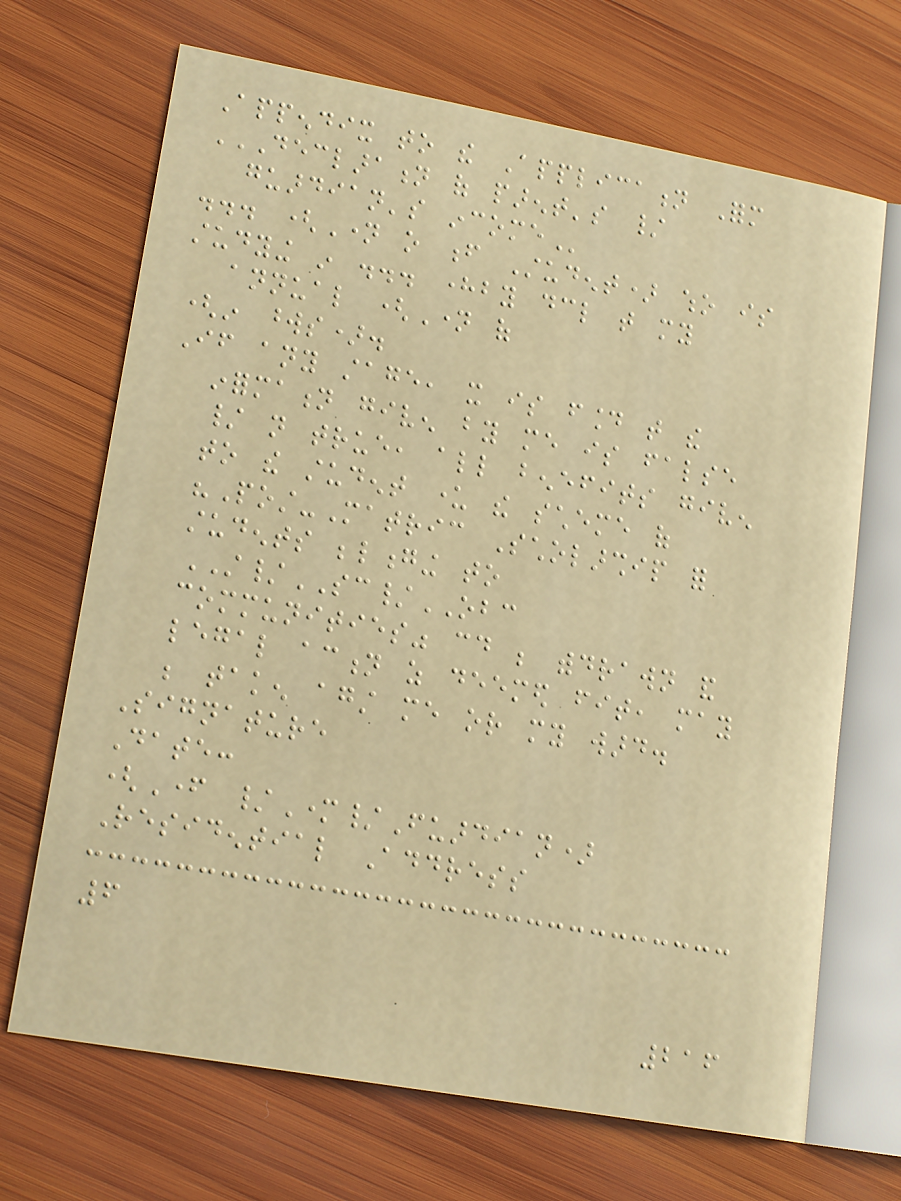Appendix to the Application Form
DECLARATION OF PARENT'S /
GUARDIAN'S INCOME
... (Name o f Student) who is
studying in ... hereby declare that my
annual (Name of
(in words).
If any stage, it is found that the
information given by me is false
/ not true, all benefits given
to the student under the scheme of
"Post-Matric Scholarship for
students belonging to
ST/SC/OBC
communities" could be withdrawn and
legal action as deemed fit, may
be taken against me or my ward.
Signature
Date:
(Father /Mother/Fuardian)
Residential Address
6
216
